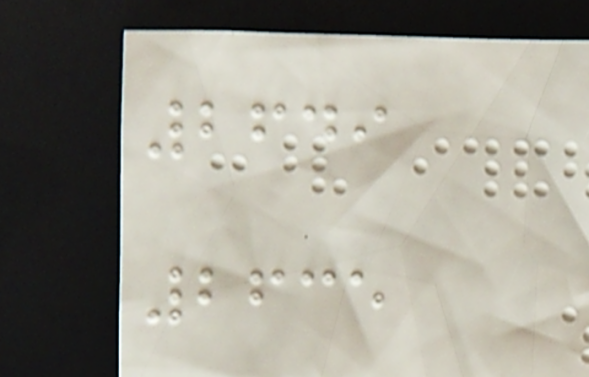2649
2635
